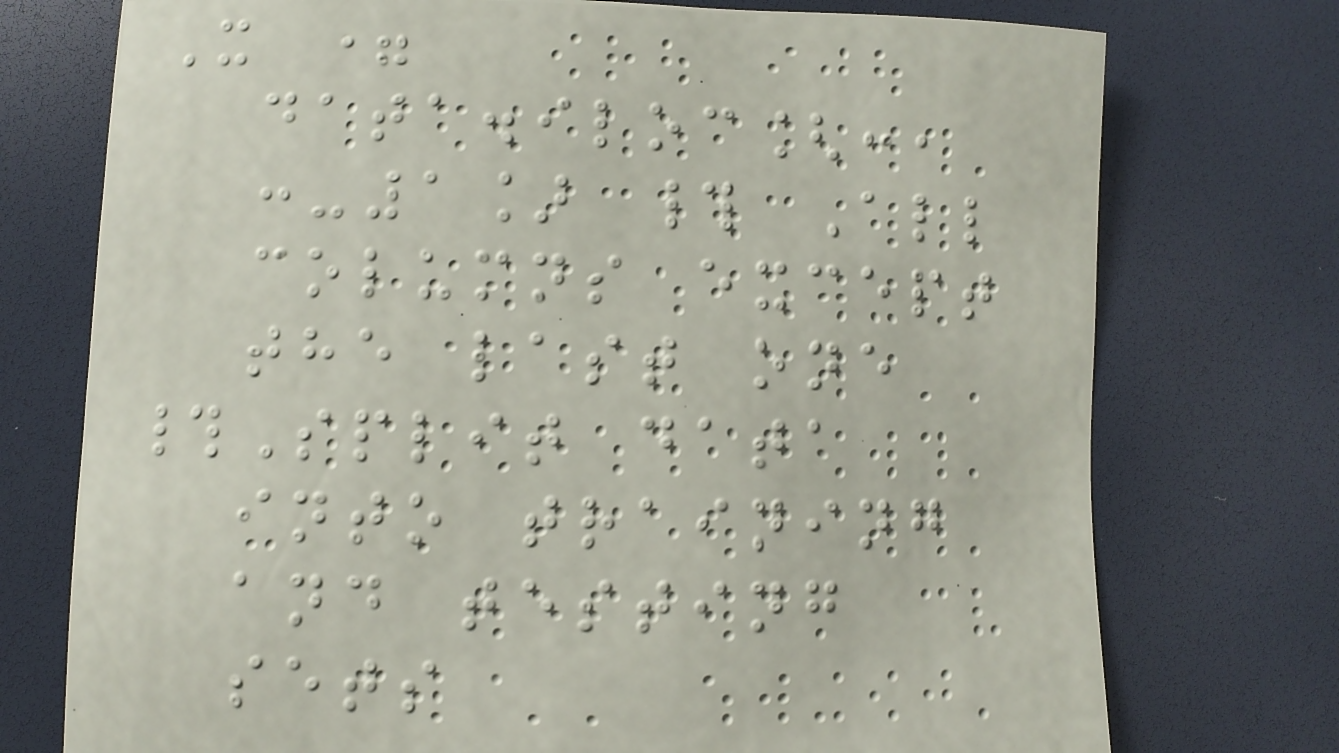X =
data.iloc[:,
:-1] # All
columns except
the last one
#Split data
into training
and testing
sets
